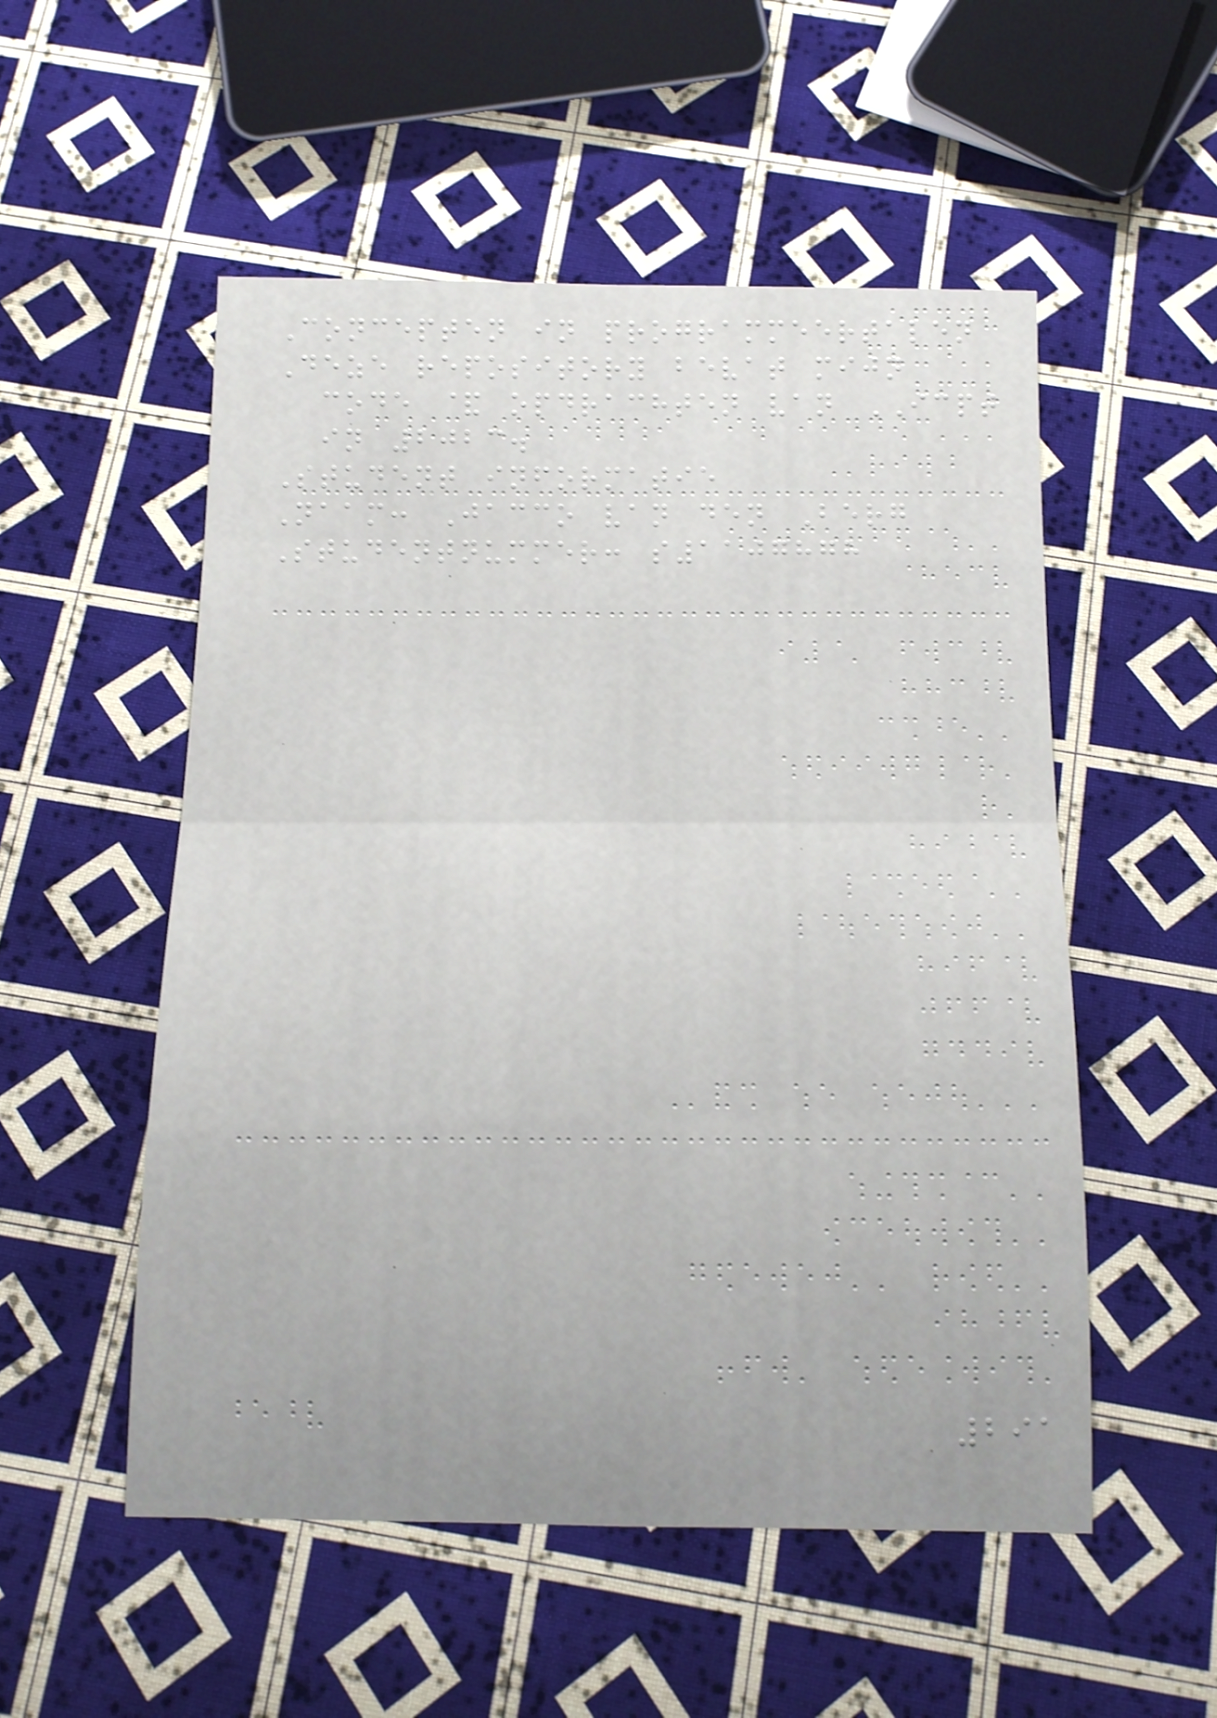Concepten in programmeertalen
Deze repository bevat mijn
code & opdrachten van ICPT
in 2023.
Student informatie
Naam: Jacco van den Berg
Studentnummer: s1107878
291
